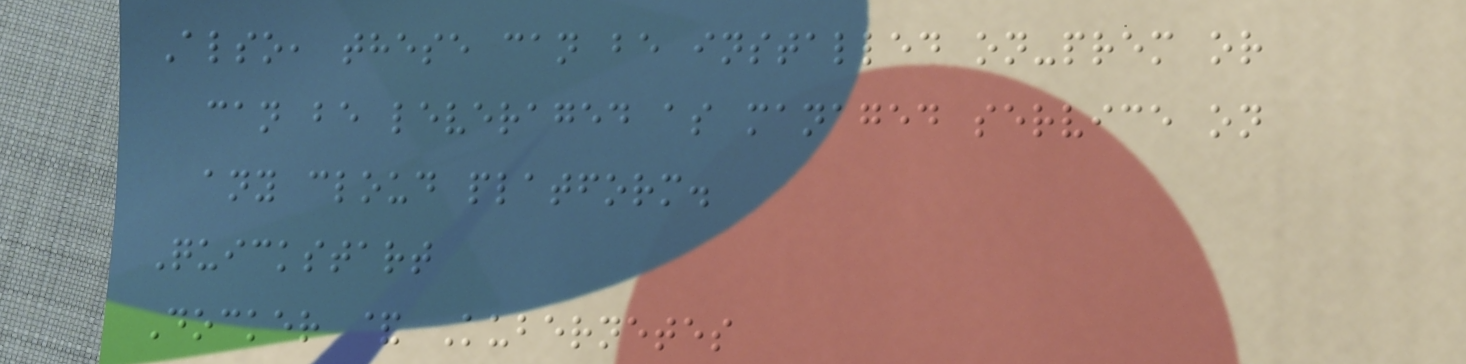Also, these can be installed on-prem or
can be leveraged as managed service on
any cloud platform.
Quickstart
Docker & Kubernetes
